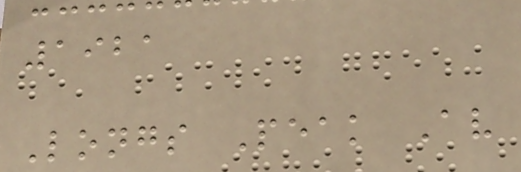1921
Longs Peak Av
